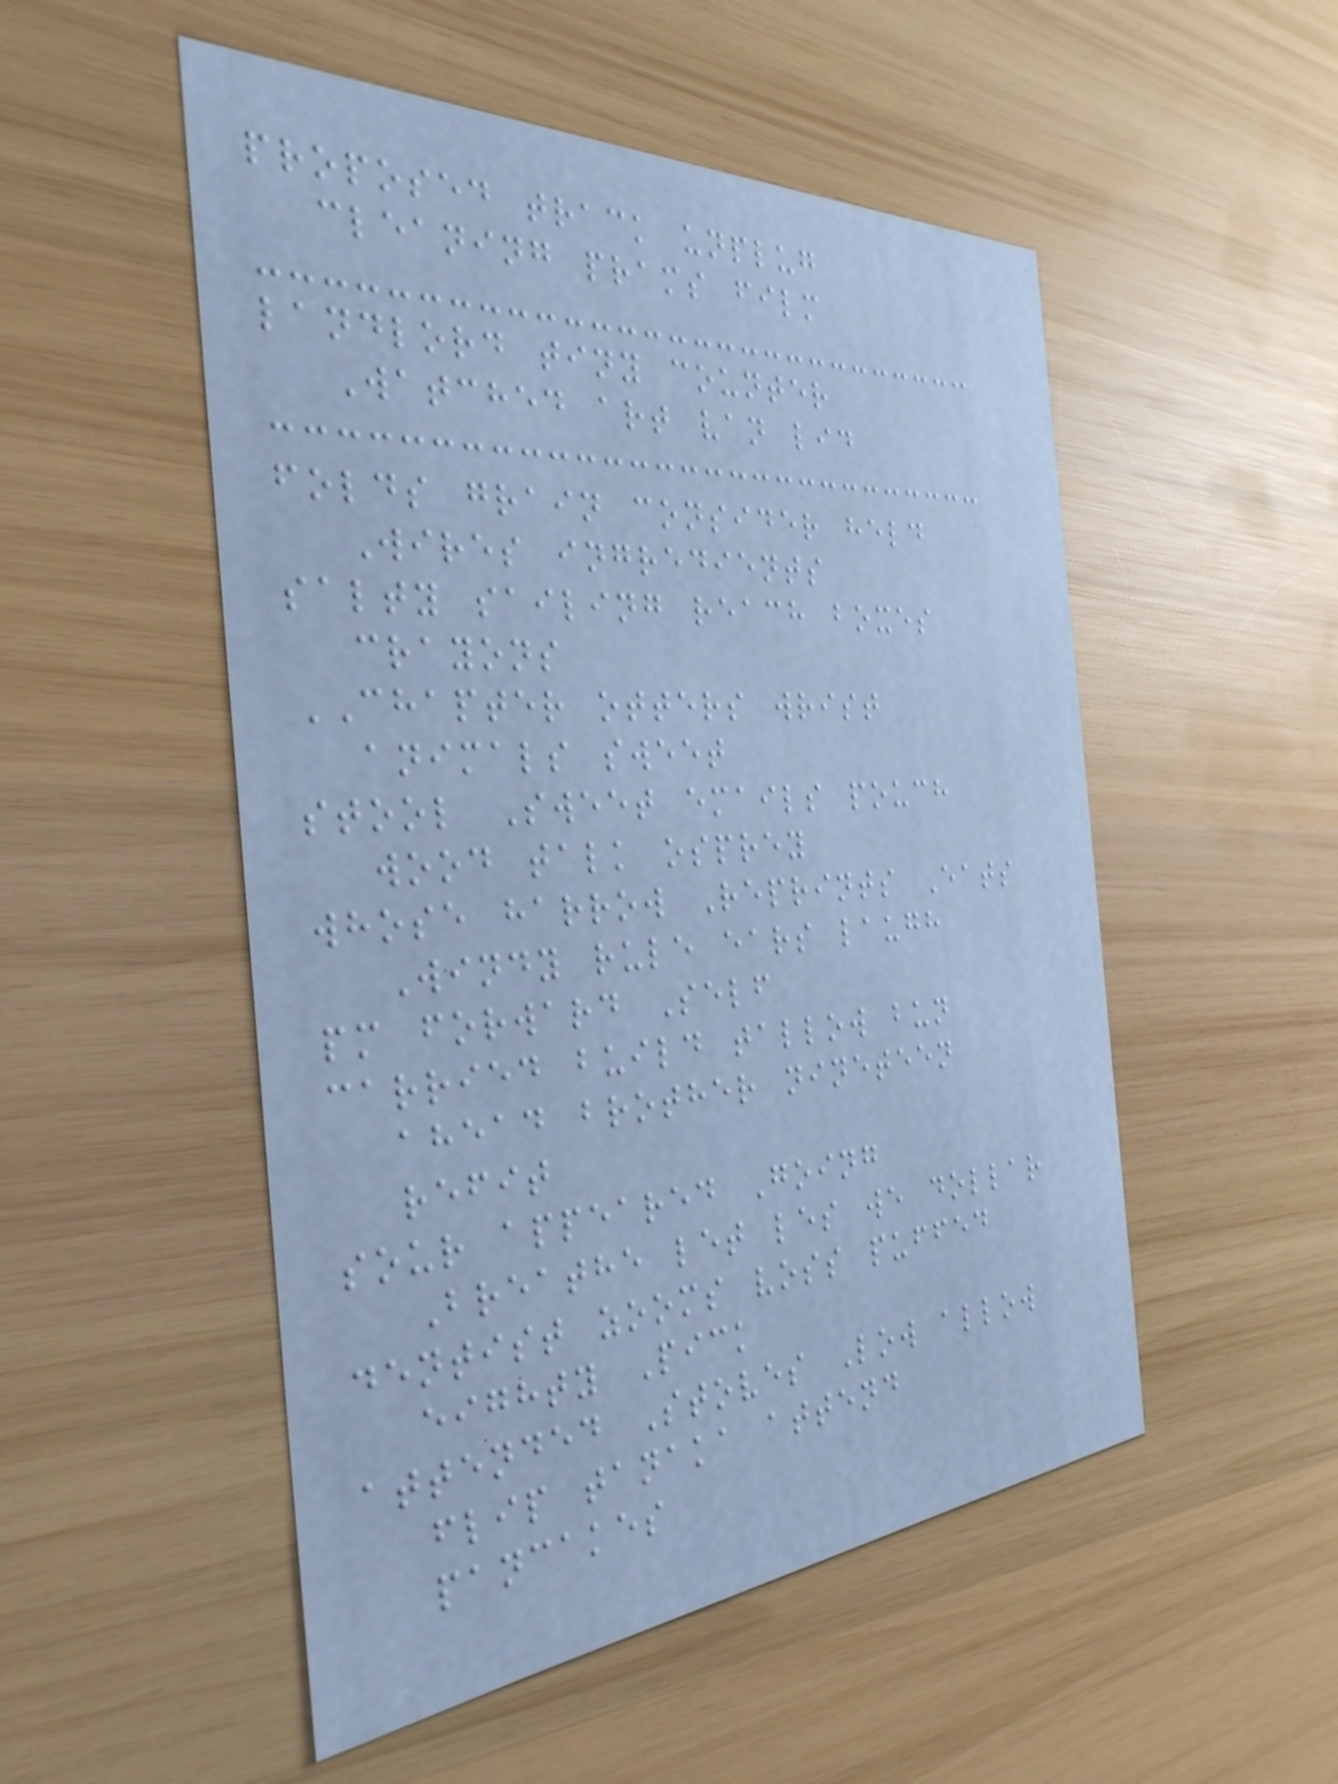proposed track unplug
cleaning prams film
landlord tiny counter
Watched art van lid
folds grain consider held
Wires ingredients
salty sailing reach boxes
crayons
CHAPTER otters wrist
animals sweet
stool Sweet emails pouch
wood talk osprey
whose harrow Reprints Eats
Windy rule ears laugh
pm forward Self
carried build tallow bun
ahead brother nineteen
refit
sour appeared Going
Breathe let les we dollar
dentist zooms voss puffed
eighty Pick
attended Stoves Low allow
flip tanaka attend
pancakes
